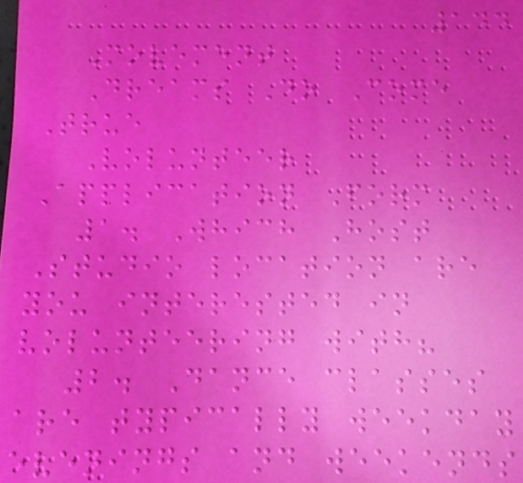144
Movement
Dreams Do Come
True
Volunteer
Application Form
1. Which Host
Studio location are
you interested in
volunteering with?
2. Dance classes
are typically weekday
evenings and weekends
